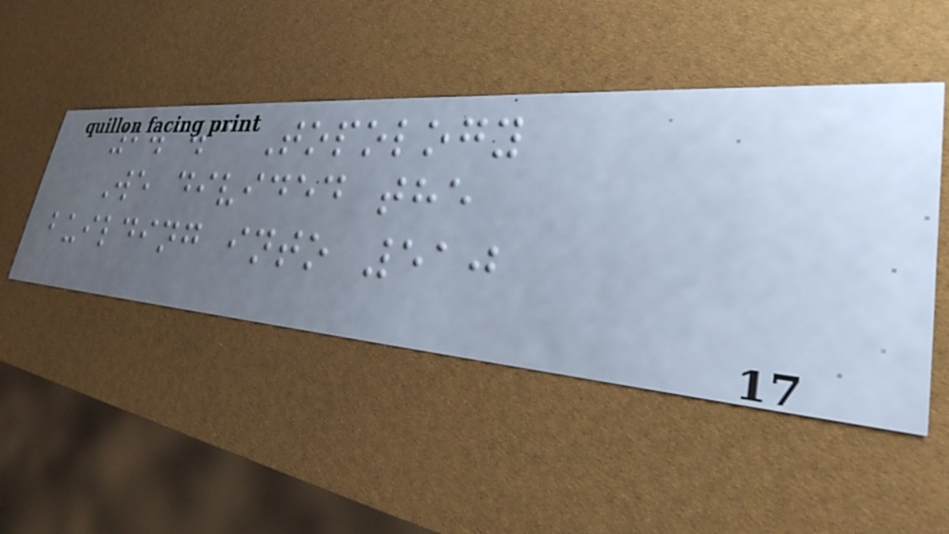2.3.3 Topology
We divided the
building into 510
